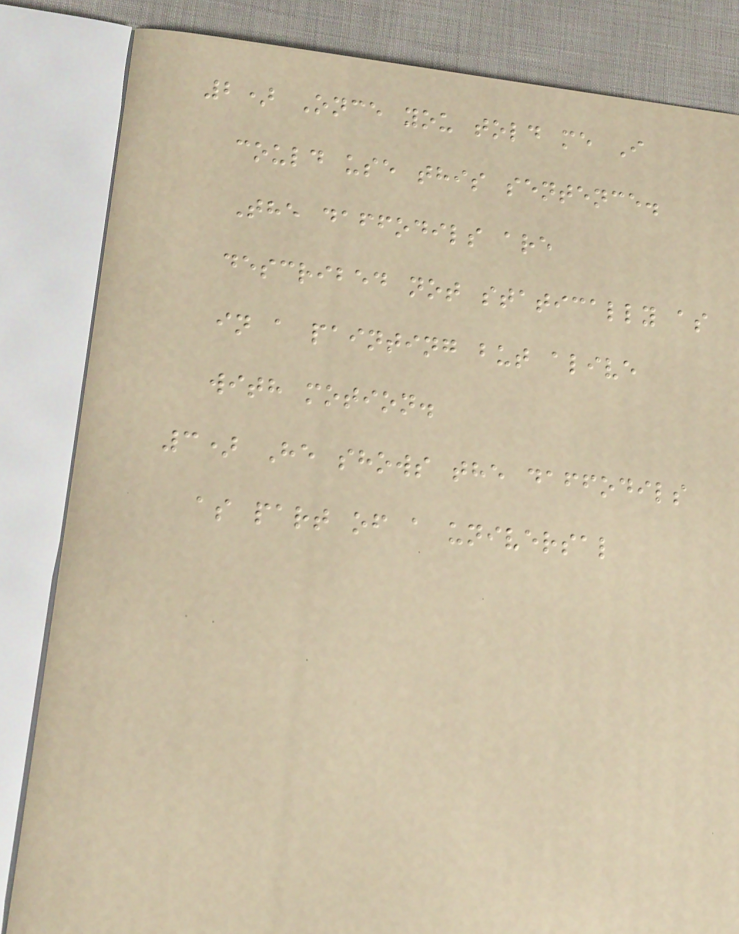2) Once you told me I
could use this sentence.
The daffodils are
described not statically as
in a painting but alive
with motion.
3) He shows the daffodils
as part of a universal
